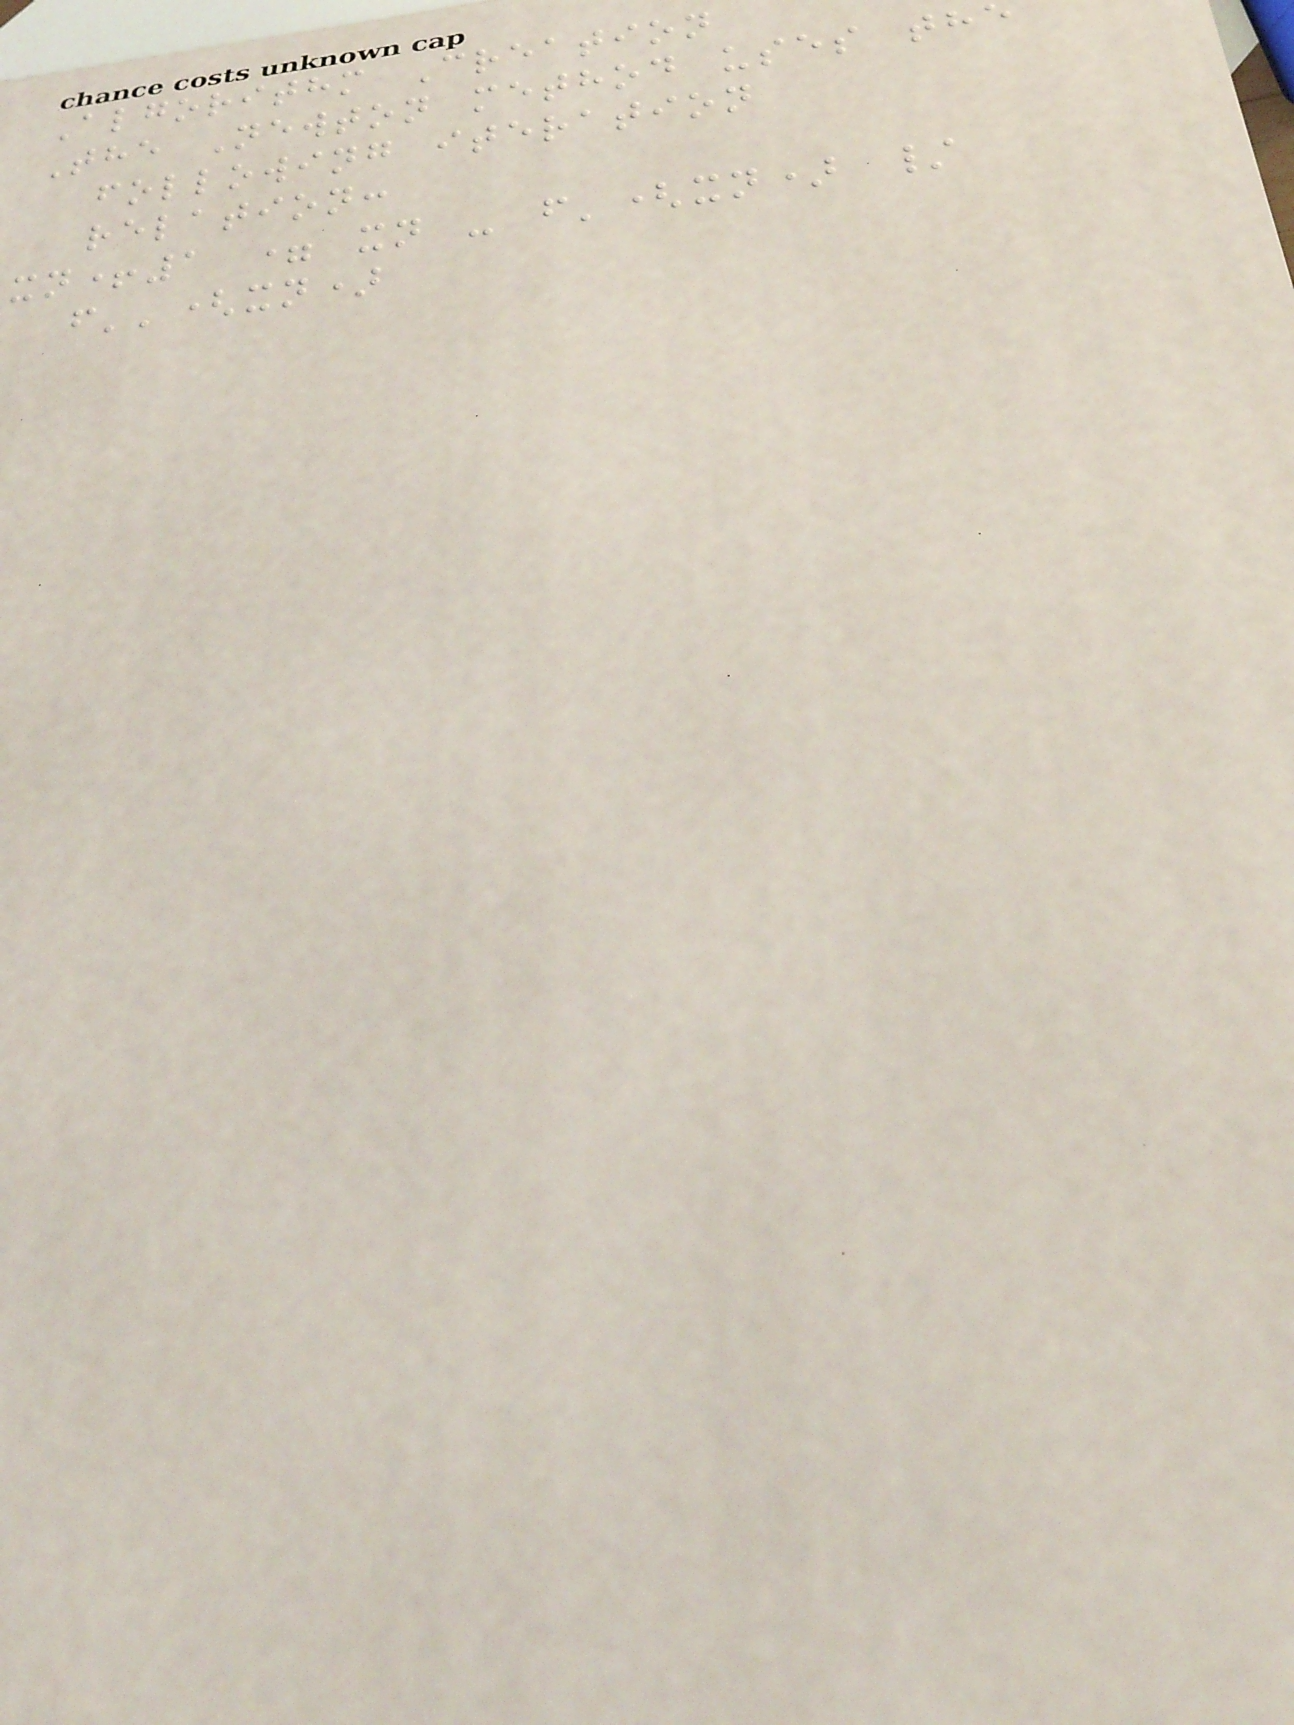Algorithm Creation
The Newton method uses th
following iteration
relation:
xn+1 = xn - f'(xn) /
f''(xn)
